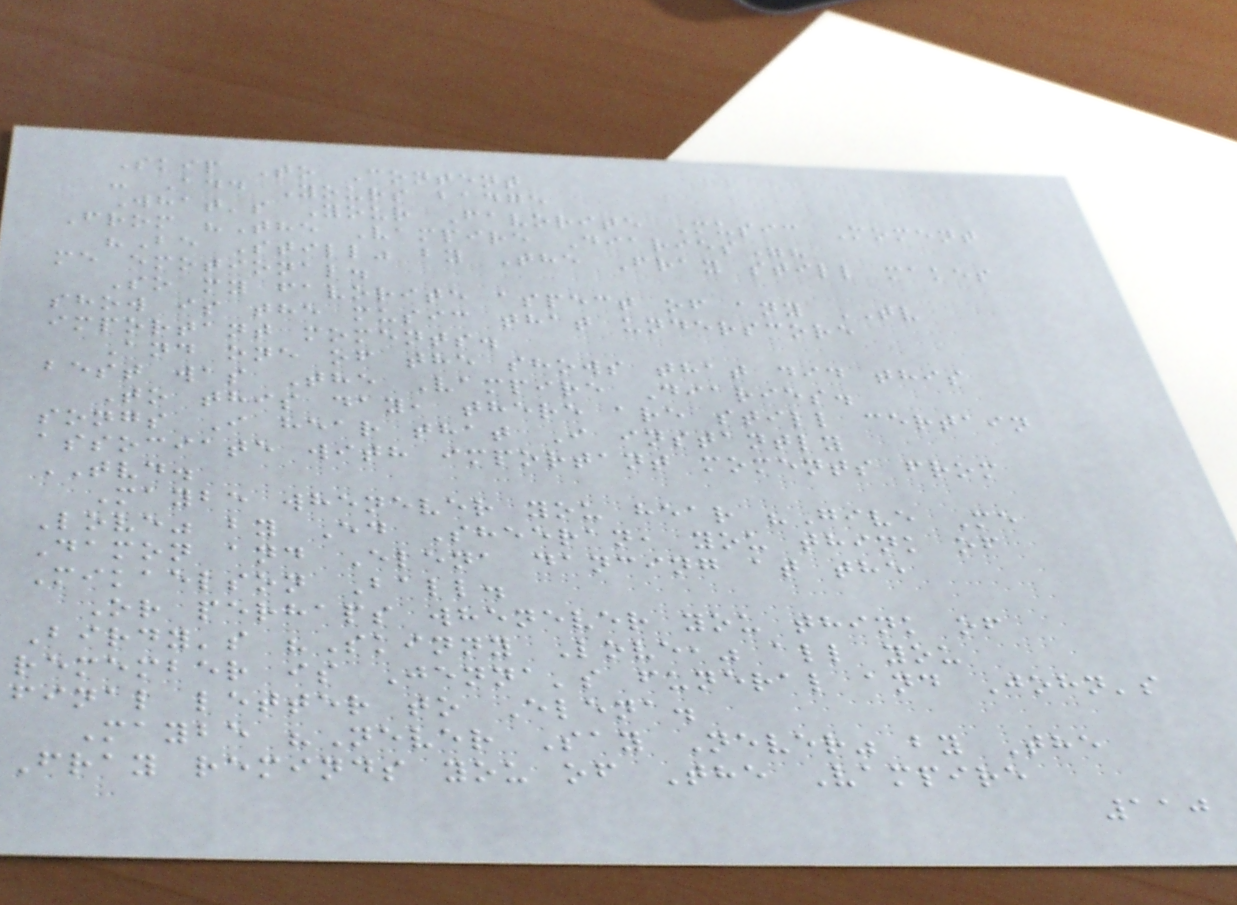Skip To Content
- Add Yours badge
What's Your Favorite Music Moment
From "The Vampire Diaries"?
"Be Still" by The Fray still makes
me emotional.
So my favorite aspect of any TV
show is the music that underscore
important moments.
And one of the shows that did this
best was The Vampire Diaries.
To this day, there are still certain
songs I hear that I instantly
associate with important moments from
TVD.
Maybe whenever you hear "Give Me
Love" by Ed Sheeran, you think of
Damon and Elena dancing at the
Mikaelson Ball.
Or perhaps whenever you think of
Birdy's "Skinny Love," all you
remember is Jenna's funeral and John's
final letter to Elena.
Maybe "Never Say Never" by The
Fray reminds you of The Vampire
110
